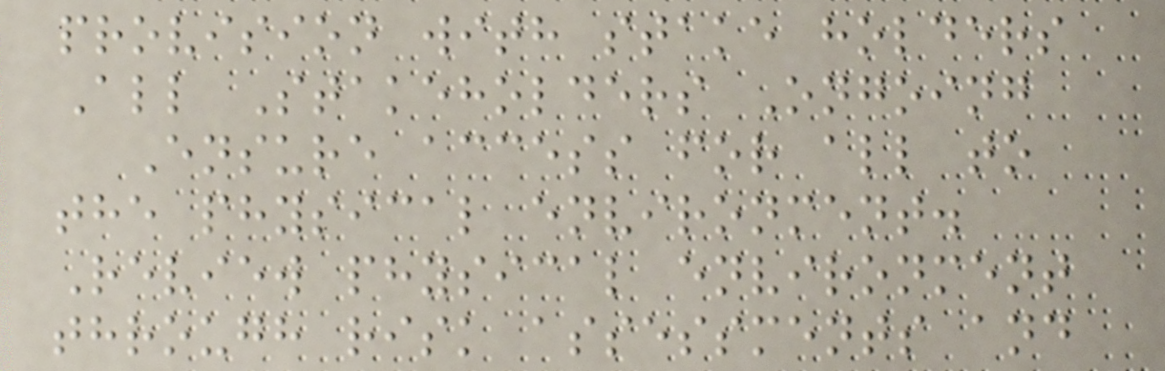provision with stake holders
All Stakeholders Ongoing
Ensure access for all to
the physical environment.
Review physical environment
through risk assessments and
